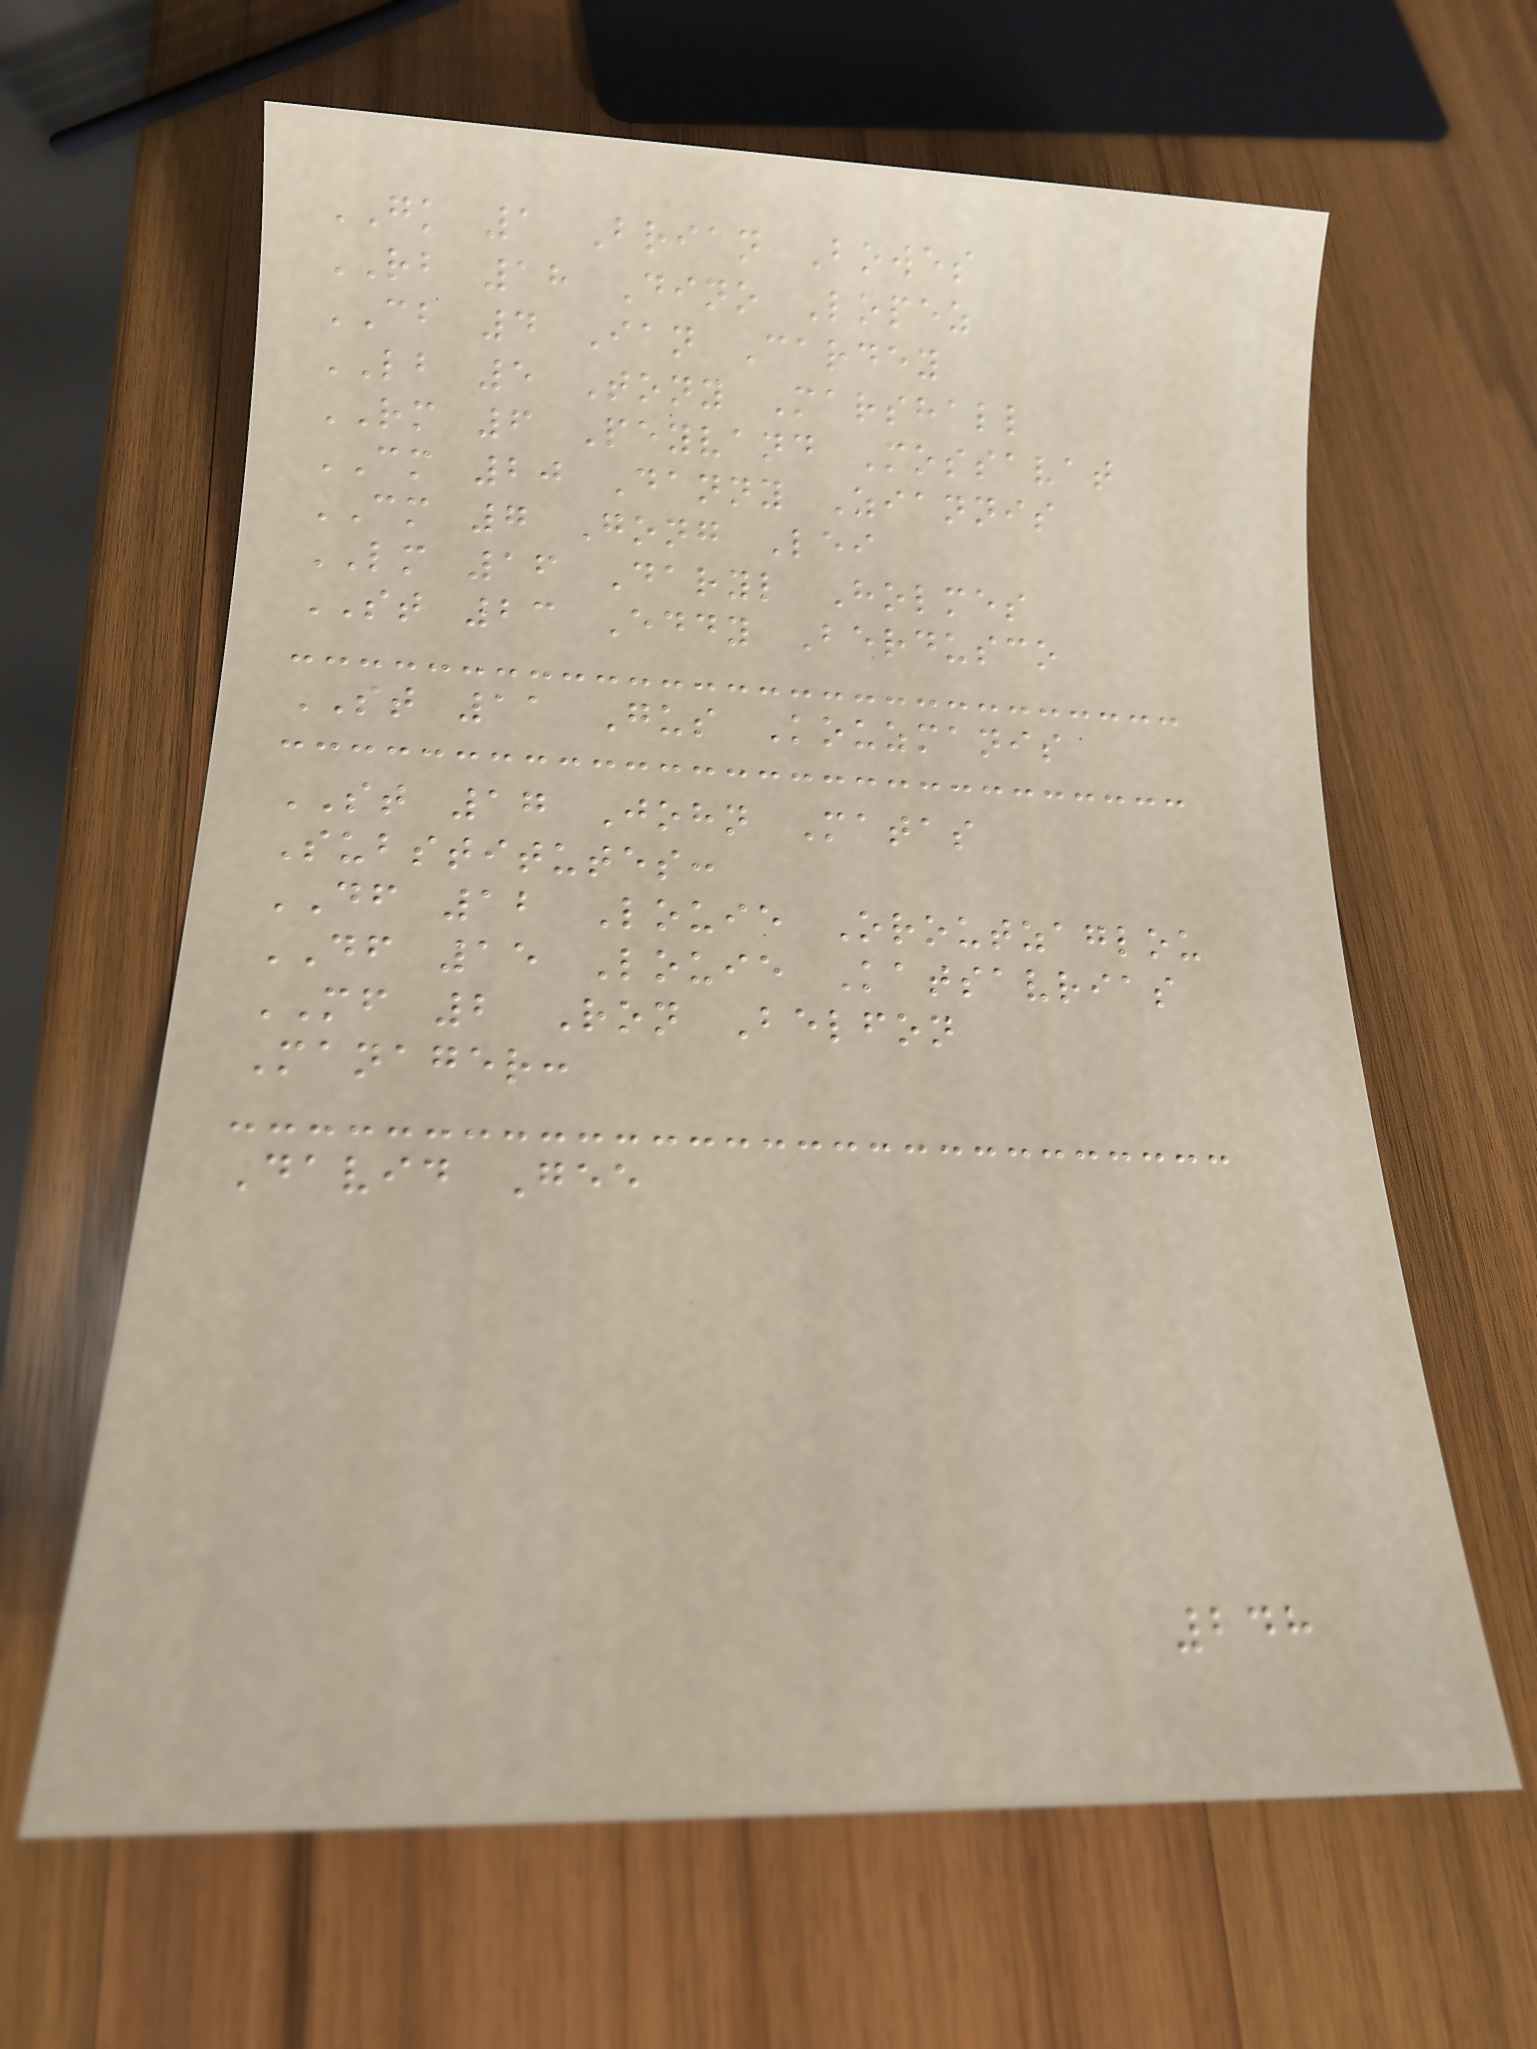GK 1 Brian Bowes
RB 18 Dino Lopez
CB 4 Ian Cardey
LB 5 Tony Marshall
RM 6 Peyvand Mossavat
CM 20 Danny Ziannis
CM 7 Gong Lei
LM 16 Daryl Holmes
ST 23 Eddy Berdusco
ST 11 Gus Kouzmanis
ST 17 John Matas
Substitutes:
DF 12 Louie Oroutzaglou
DF 15 Louie Katsavrias
MF 2 Ron Belfon
Manager:
David Gee
248
